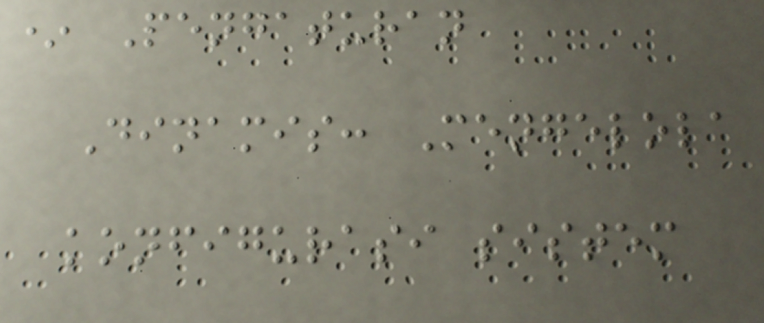* Pengaturan
Dinamis: Mengelola
konfigurasi sistem
